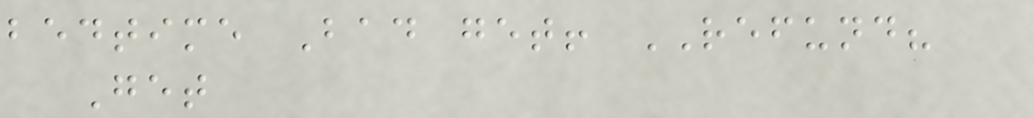bedtime Bad get! REFUND?
Get
